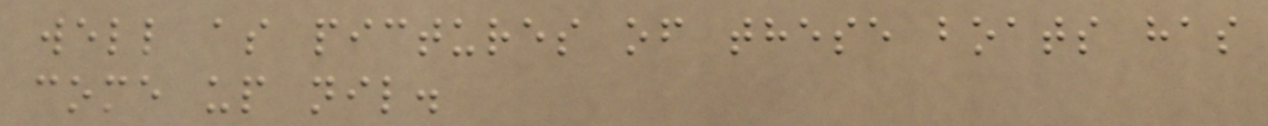well as pictures of these boats has
come up nil.
